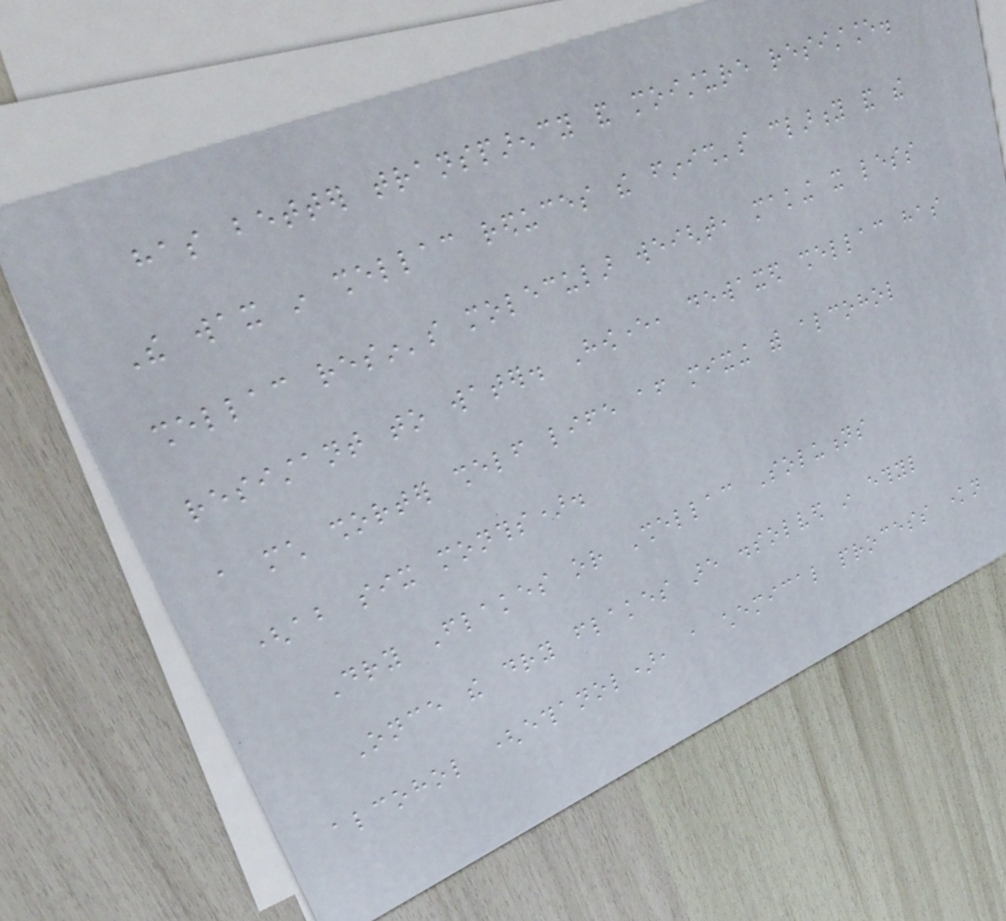has better transparency and moisture resistance.
The wax in shellac reduces the finish's clarity and the
shellac resin's molecular weight, making it less
resistant to water. However, dewaxed shellac has
a much shorter shelf life after mixing with alcohol
(about six months).
Dry Flakes or Shellac Solutions
Once the dry flakes are dissolved in ethyl
alcohol (ethanol), a chemical process known
